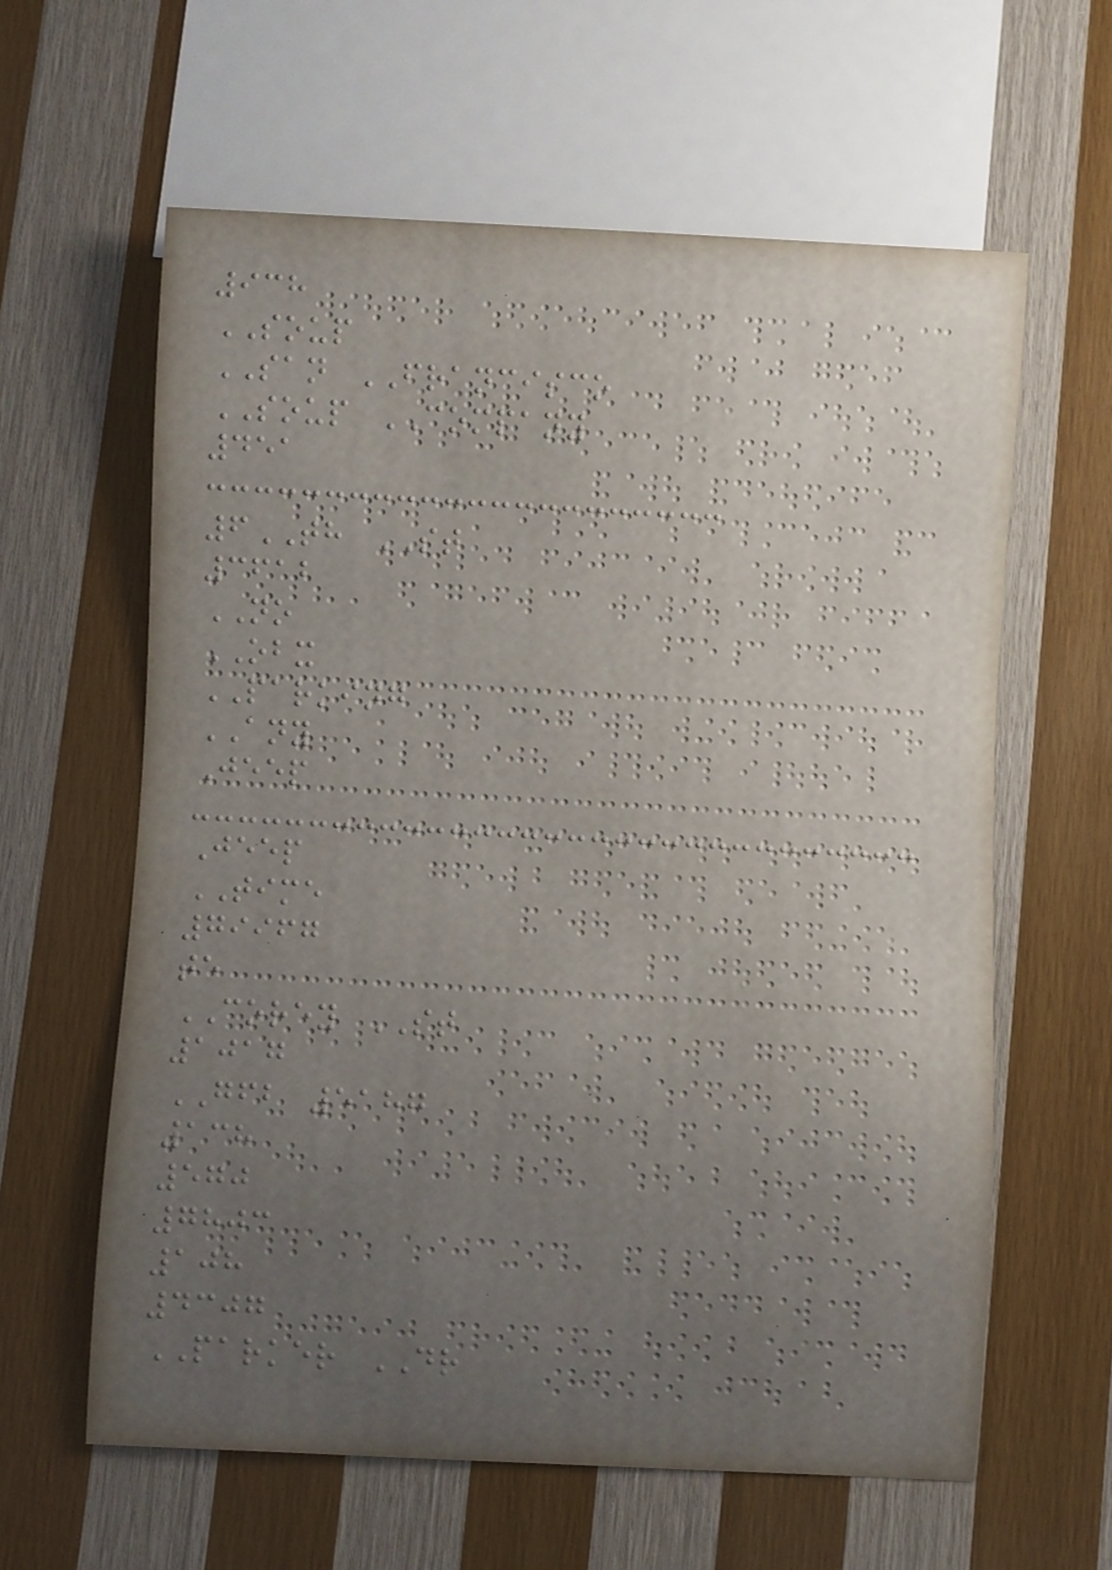938
SOUP
SAN FRANCISCO
SOUP COMPANY
451
6TH ST
3612
NO
OBX
PARKING
ANY
Jeep
Jeep
TIME
79967
te
COREY ST
1017
GFB 5187
138
570
7803
108
4307
PARKER DR
